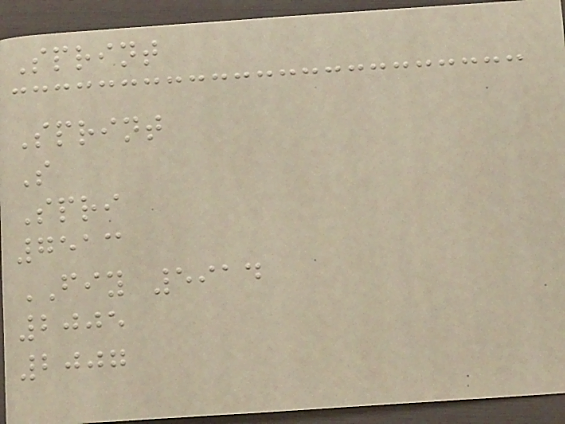Sprint
Sprint
S
Spri
7513
FIY 5914
2005
2007
